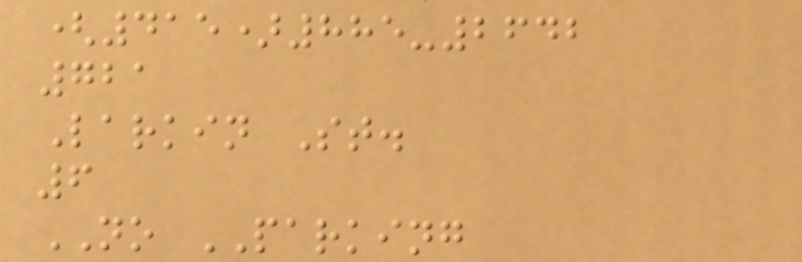(415)885-2642
721
Larkin St.
6
NO PARKING
